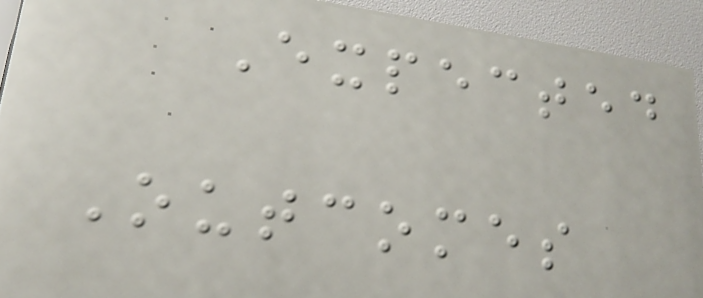Expected
Outcomes
